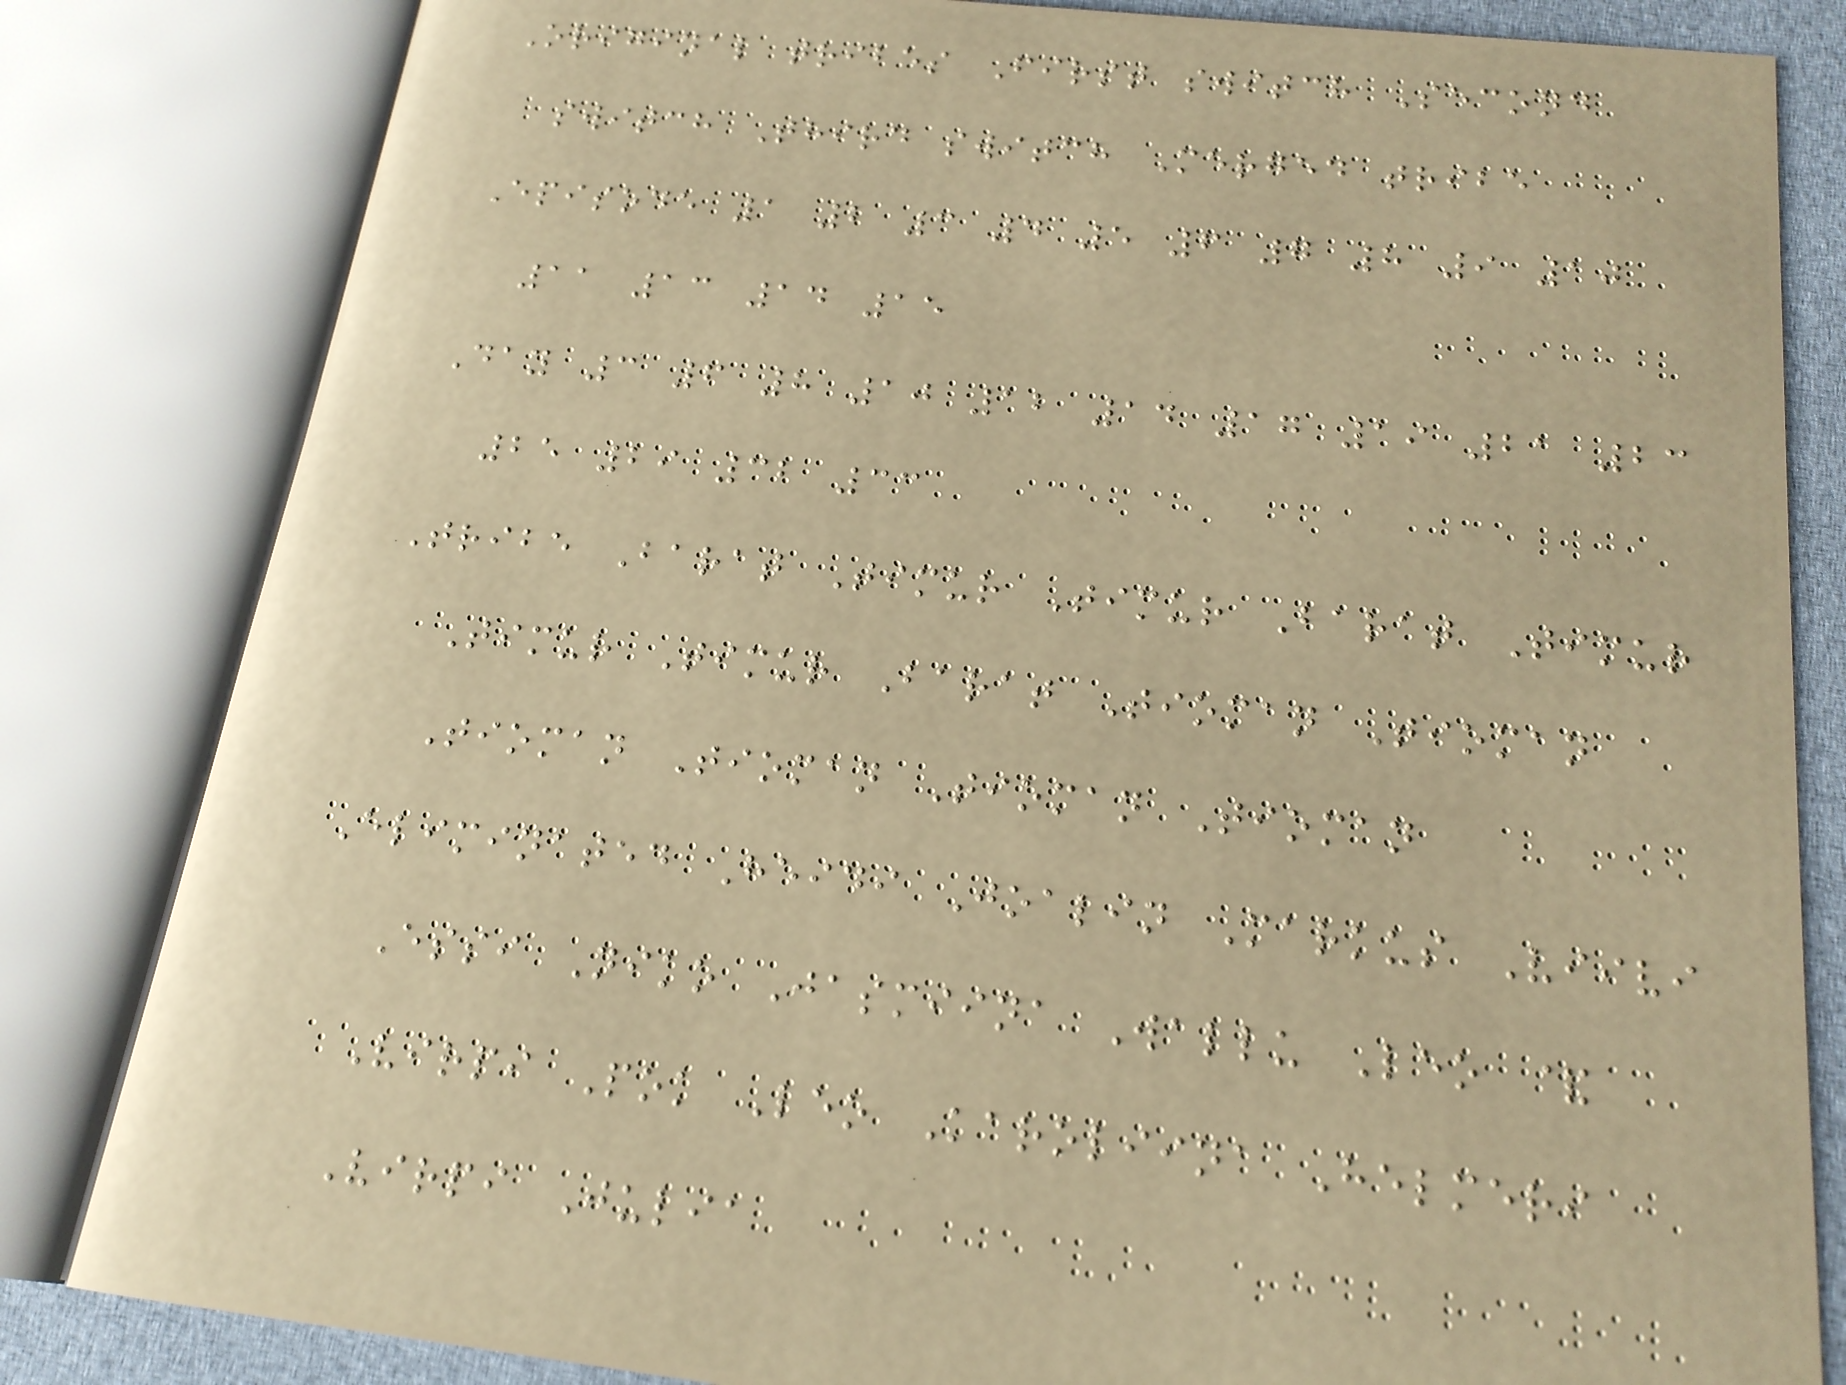Original tribes First switch Second
switch Third switch Merged tribe
Episode 1 2 3 4 5 6 7 8 9 10
11 13 14 15
Day 3 6 8 10 12 14 17 19 21 23
25 29 32 33
Tribe Barat Timur Timur Barat Timur
Timur Timur Barat Tioman Tioman
Tioman Tioman Tioman Tioman
Eliminated Heidi Joalin Markus Viivi
Essi Niko Jasmiina Wallu Leo &
Virpi Pok Leo Karoliina Helmeri
Virpi Julia
